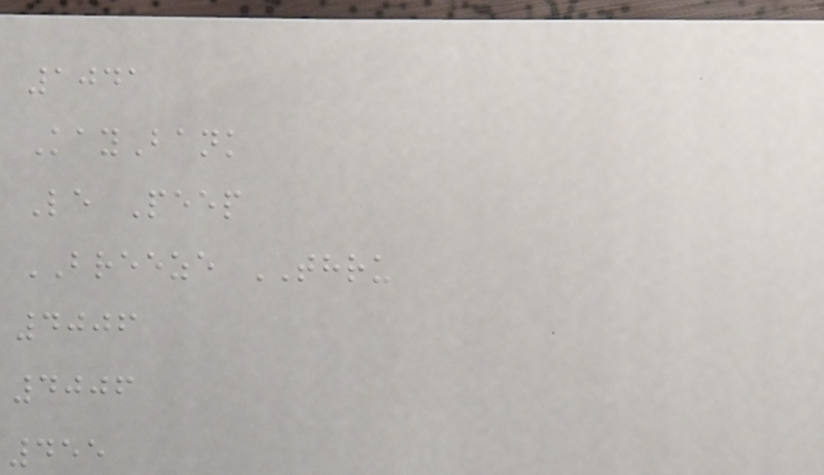1041
KayBank
Le Peep
BREEZE THRU
4006
4006
455
